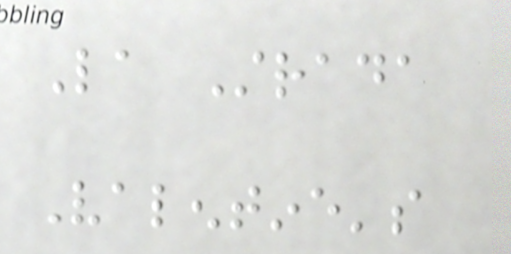La Strada
Valentine's
